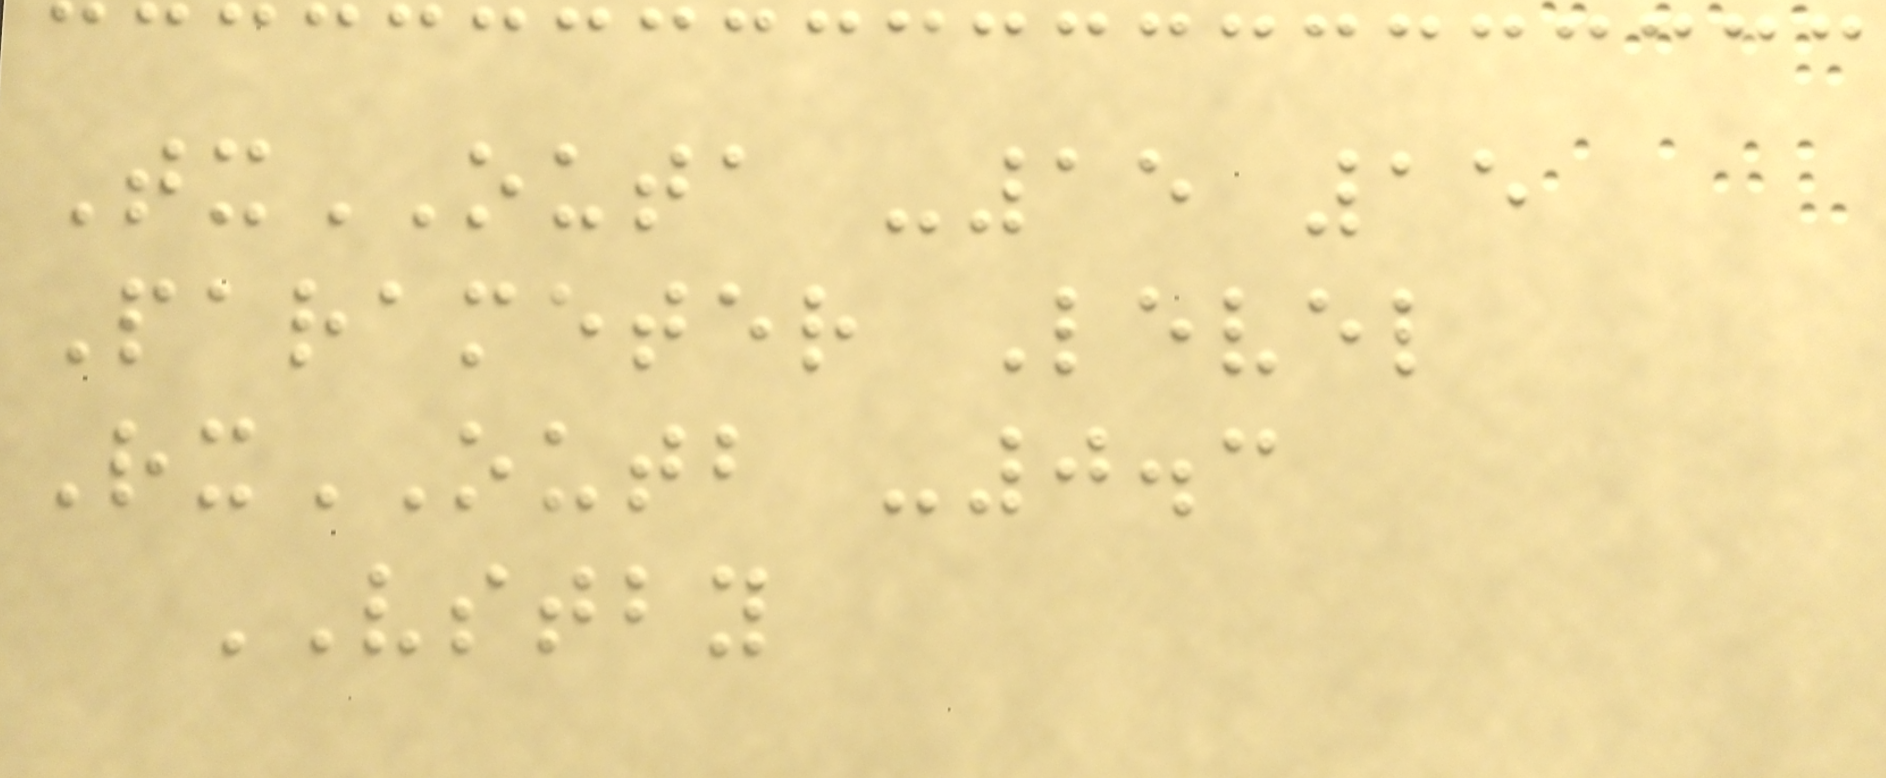TxOUTA -15 15
Parameter Level
RxOUTB -0.3
VSTBY
